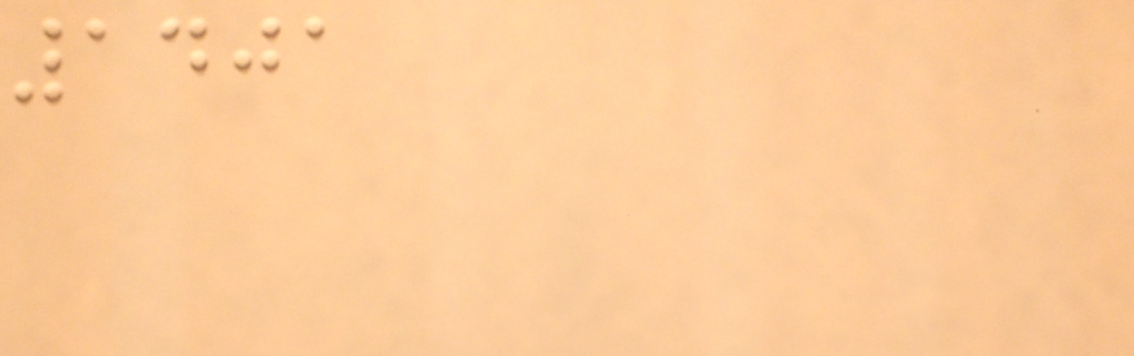1401
